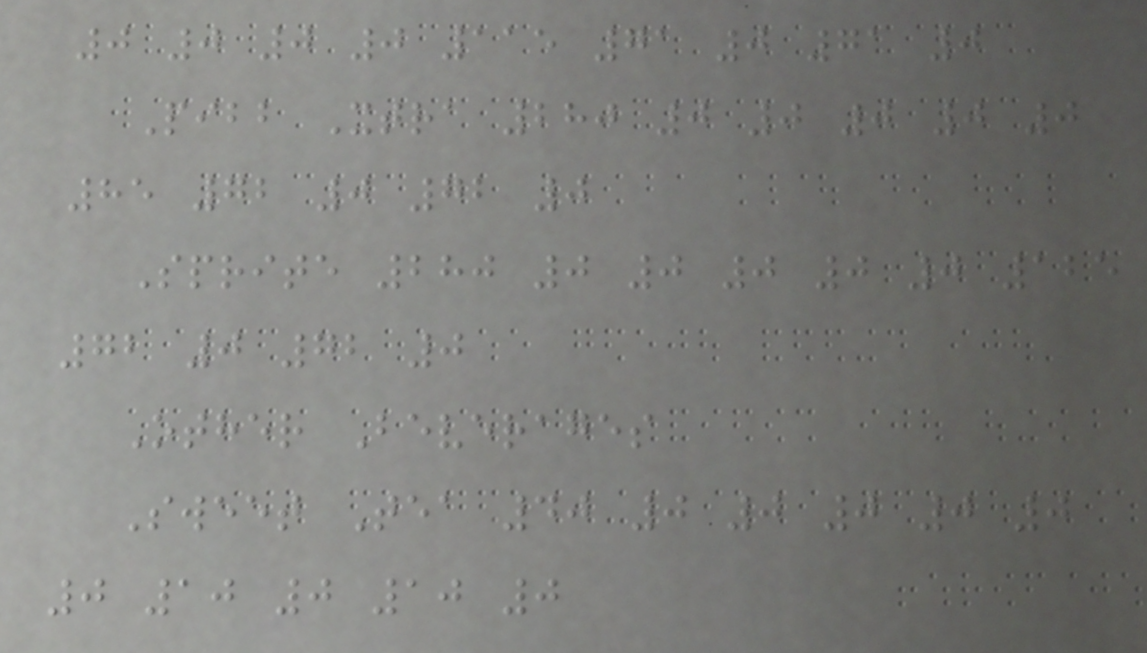0 0 0 0 115 71 0 71 0
Pibb Xtra 280 0 0 0 0 0
85 72 0 72 0
Sprite 280 0 0 0 0 0 125
72 0 72 0
Other Beverages
Sweet Tea 40 0 0 0 0 0
0 10 0 10 0
